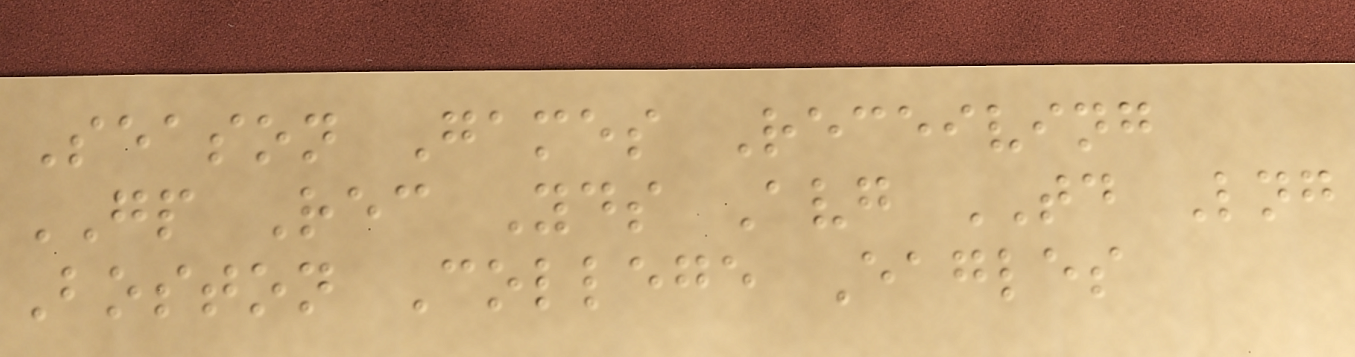Season Games Receiving
GP Rec Yds Avg TD Lng
Boston College Eagles
